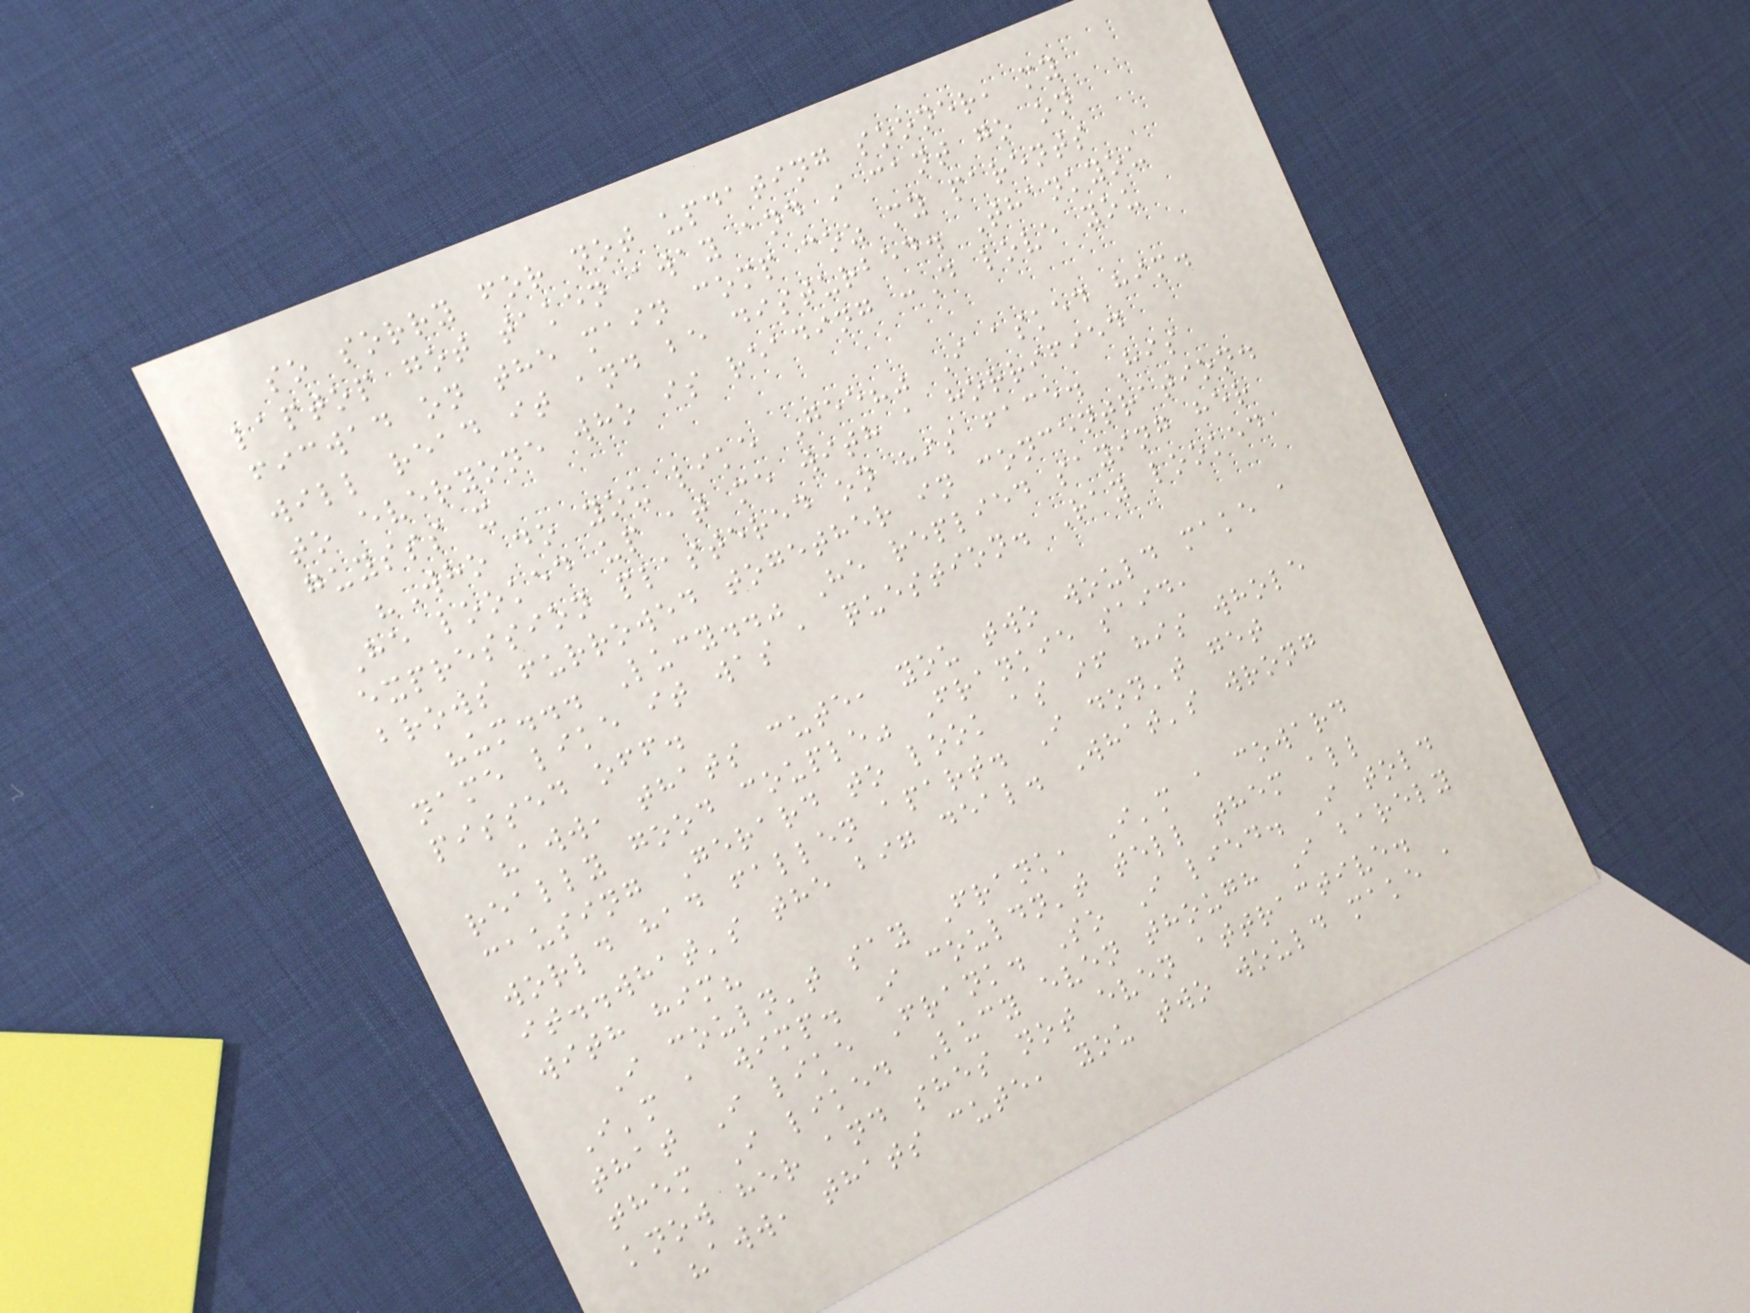so sorry for not updating sooner, my
laptop got taken away and i cant go on
ficwad on the main comp coz my parents
will read it and be disturbed. Thankyou
to everyone who is reading :D love you
guysss x
"Who do you like Gee?" I asked him.
He looked up at me with a horrified
expression plastered on his face. His
brows furrowed together in concentration.
"um... Lucy.." He replied saying her
name like it was a question. Ray looked
pissed off.
"aww, thats cute, you two would make a
really good couple" Frankie said,
causing Gerard to look as if his whole
world had fallen apart. I don't get
it..what's the big deal. What's wrong
with him?
I couln't say Frank, I'm a coward
I'm a wimp. I couldn't tell them all
that I like Frank. So I lied. I told
them I liked Lucy even though I barely
know her and shes not even attractive.
"aww, thats cute, you two would make a
